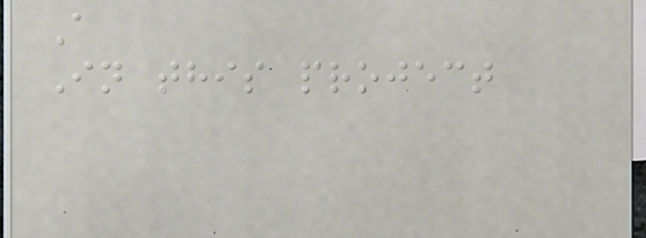A
In this project
